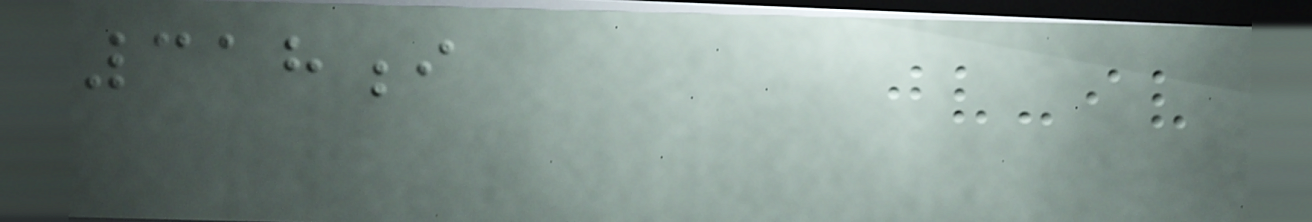318i
